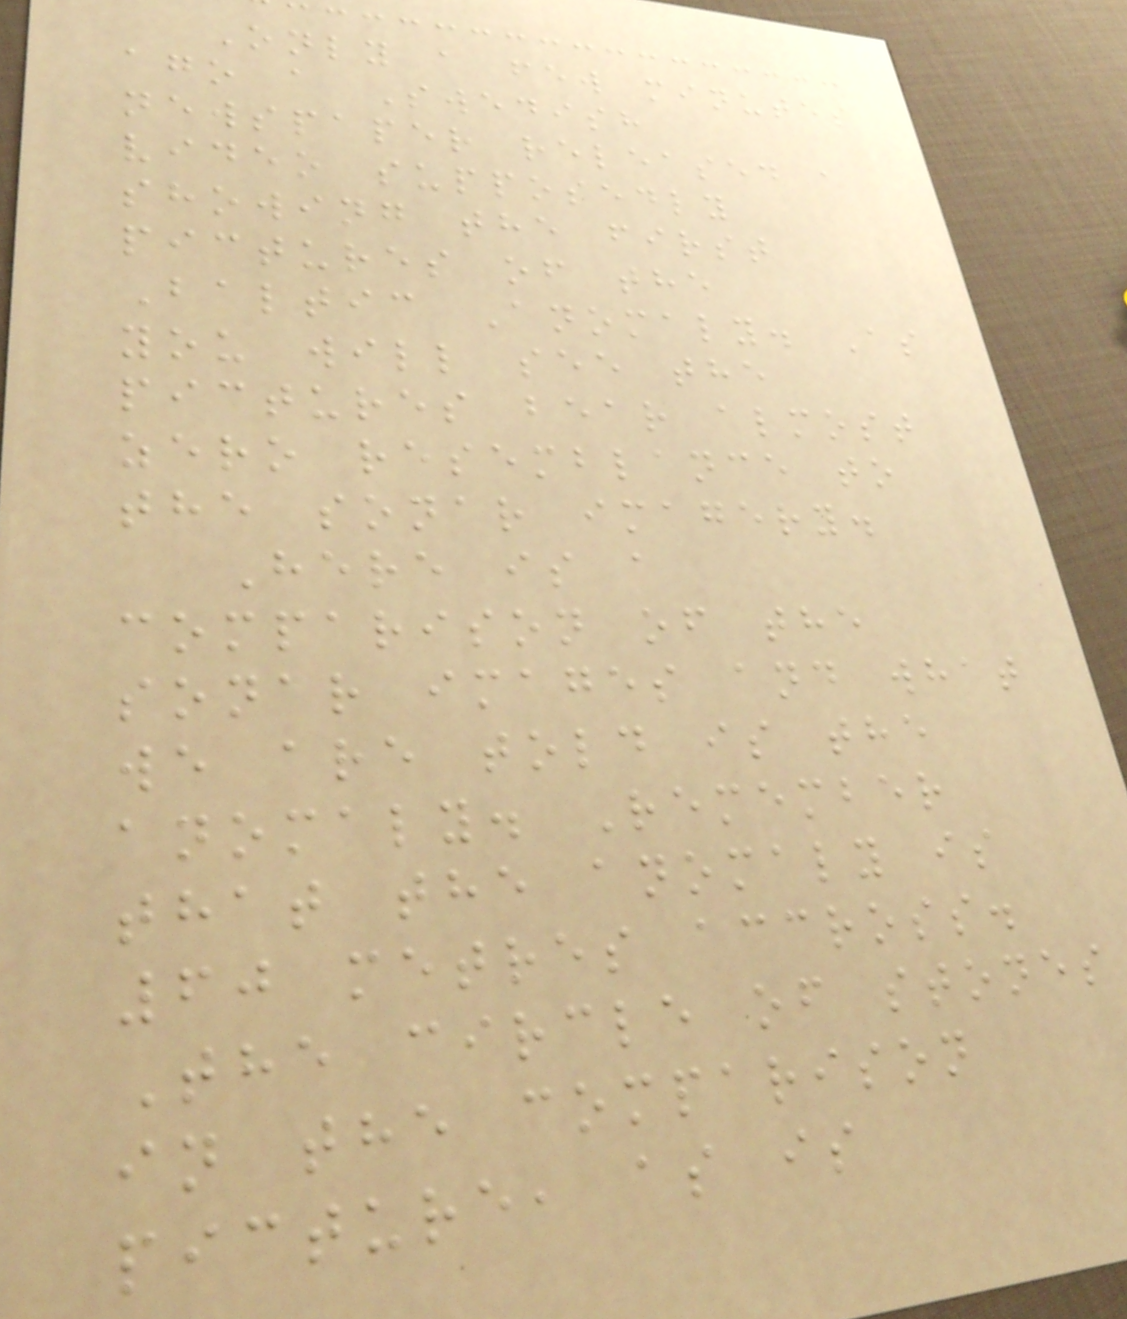Only a few minutes
ago a Swedish
newspaper released a
video supposedly
showing the first
pictures of the
Baltic Anomaly. As
you will see the
pictures bear almost
zero resemblance to
the sonar imagery.
Here is a
comparison of the
sonar images and what
we are told is the
anomaly. Remember
that the anomaly is
60 metres accross.
The circle of stones
in the comparison
picture, as is
